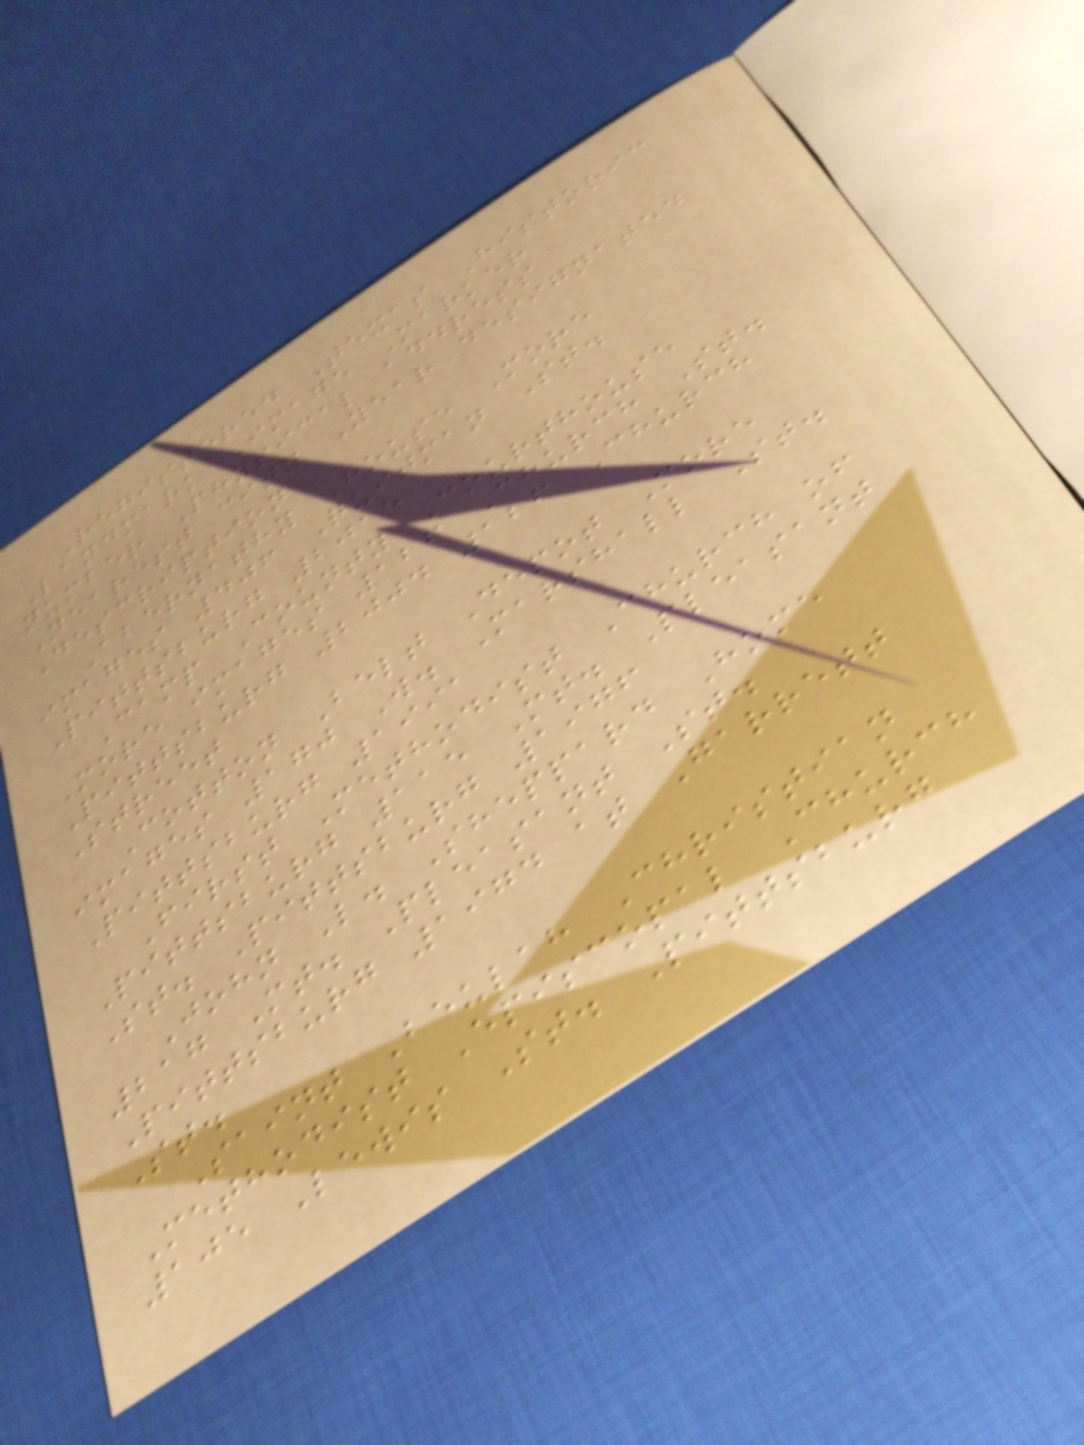Registered Texas Historic
Landmark Image Marker
number Physical address
Nearest city Year designated
Description
Abernathy House More
images 406 Quitman St.
Pittsburg 2015
Camp County Courthouse
More images 126 Church St.
Pittsburg 2004 126 Church
Street
Cotton Belt Depot More
images 170 W. Marshall St.
Pittsburg 1991
First Methodist Church of
Pittsburg 115 Mt. Pleasant
St. Pittsburg 1976
John L. Sheppard Home
217 Mt. Pleasant St.
Pittsburg 1974 at Garrett
St.
Saint Beulah Christian
Methodist Episcopal Church
105 Lewis St. Pittsburg
